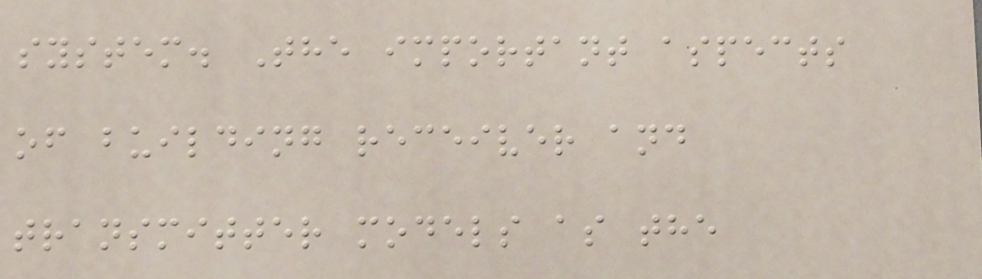system. The important aspects
of building receiver and
transmitter models as the
